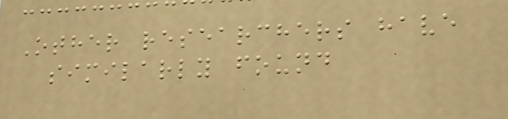Other researchers have
similarly found
